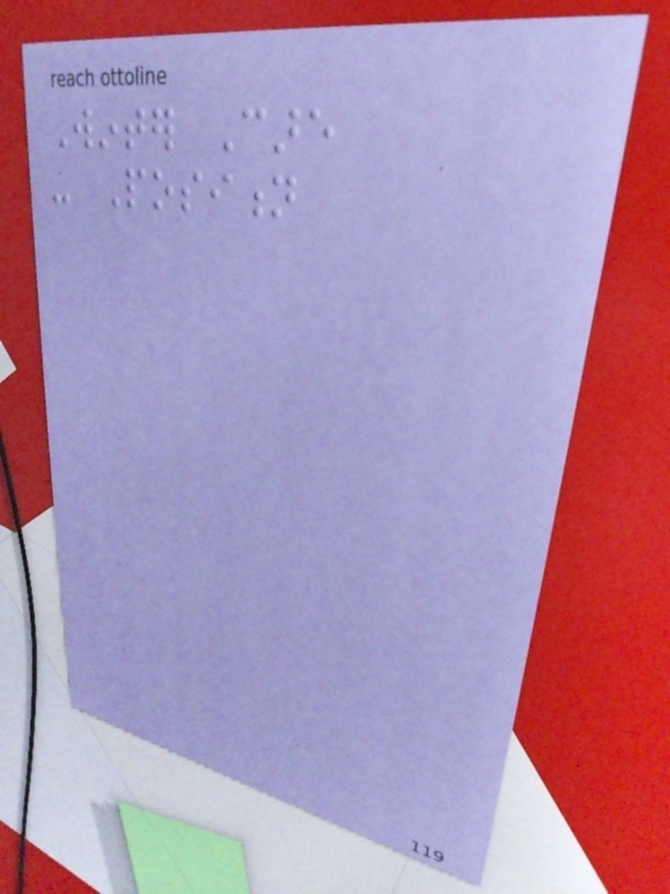Winter Care
- Position
